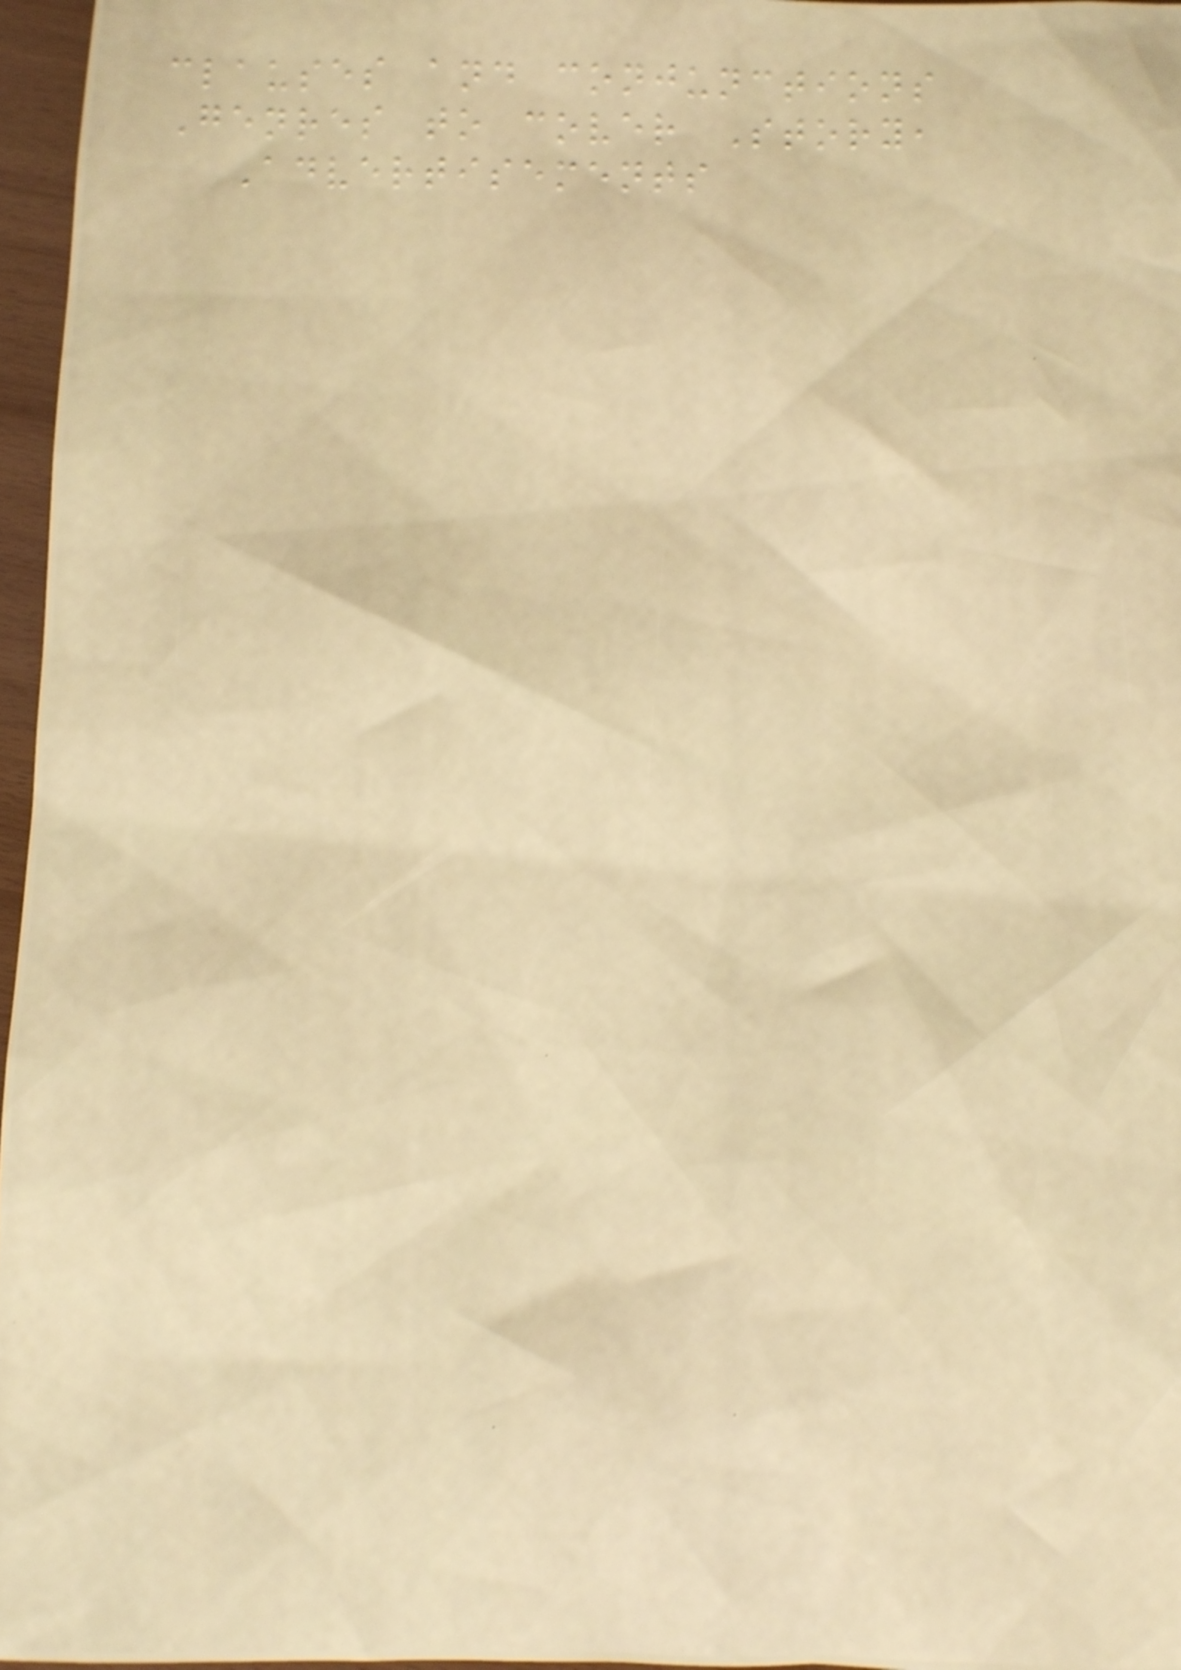clauses and conjunctions
Genres to cover Story,
Advertisements
